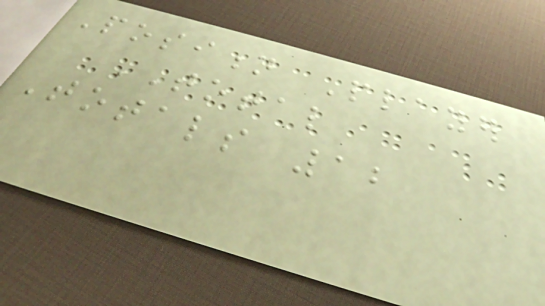Position Player
TOTAL
Totals 12
